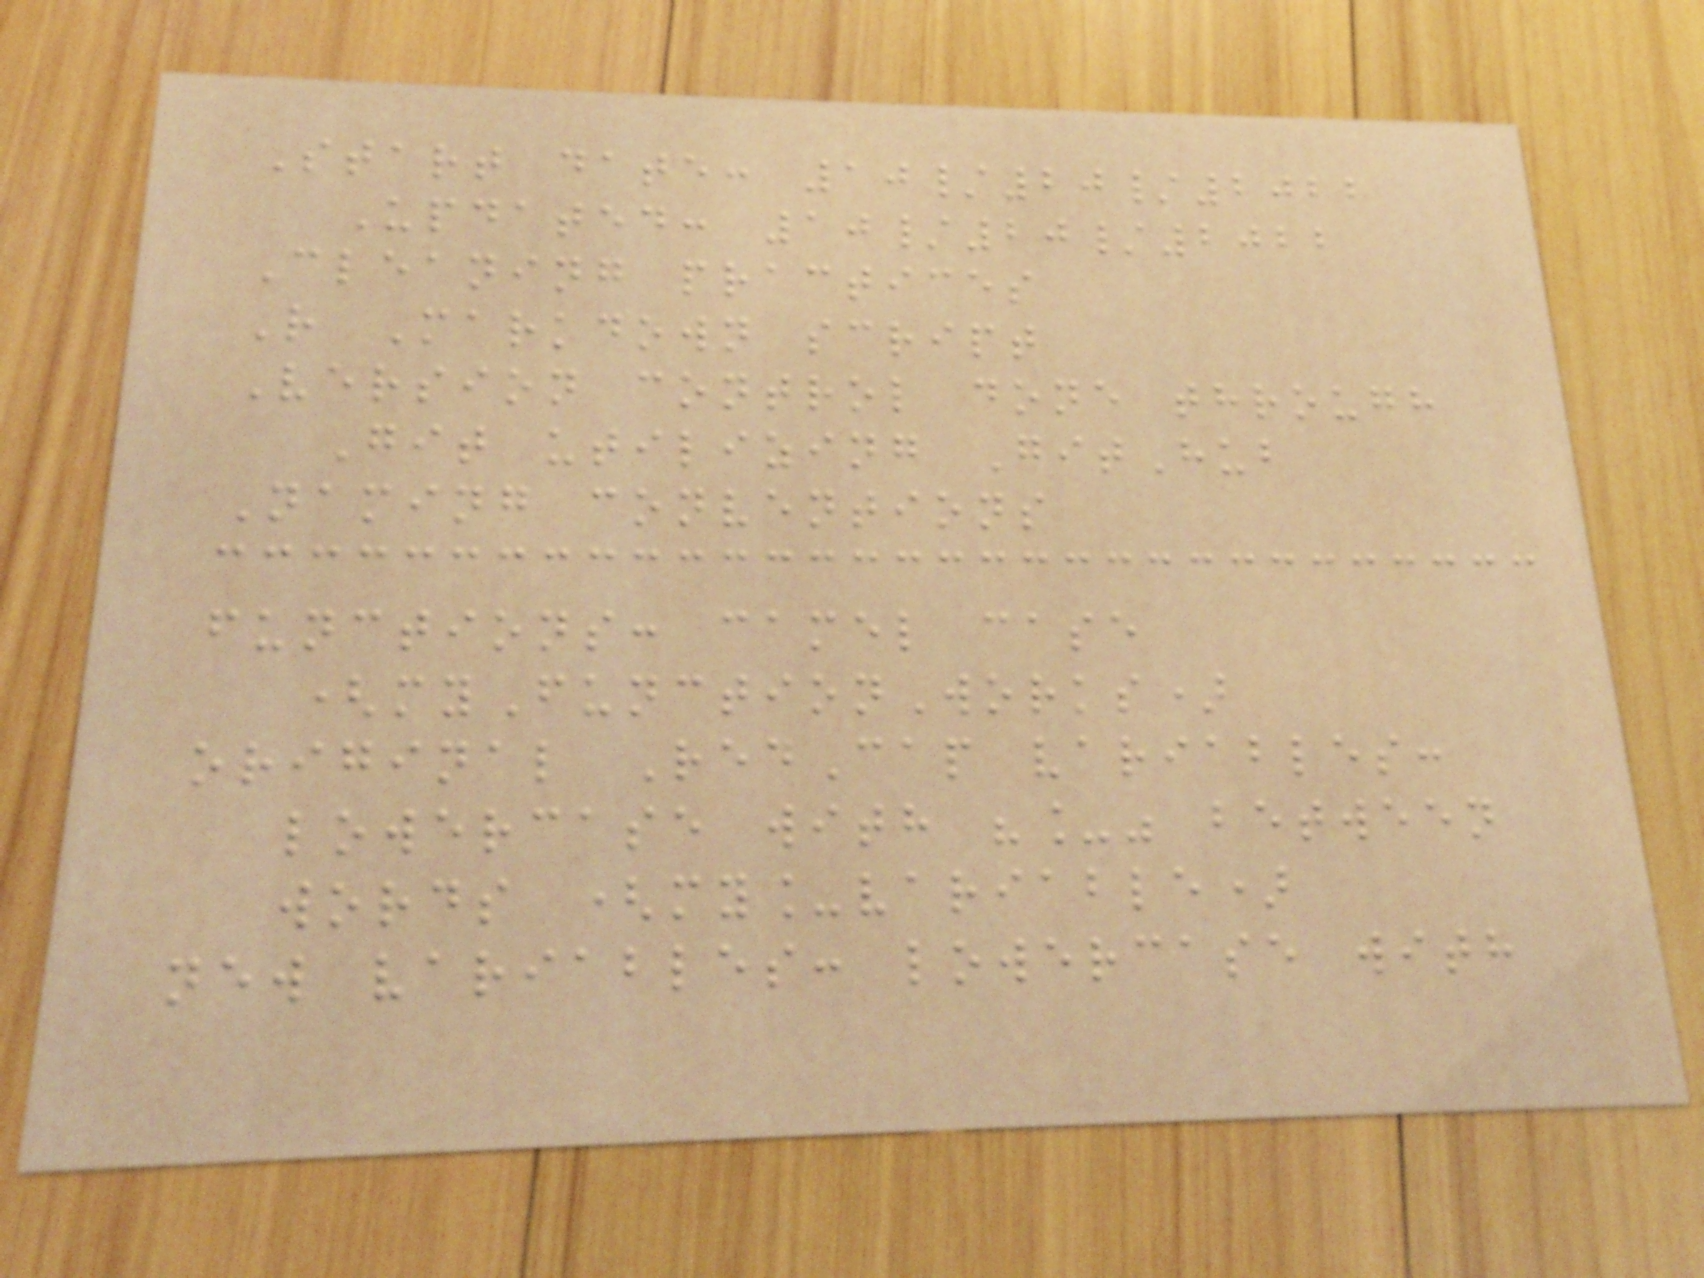Start date: 10/20/2022
Updated: 10/20/2022
Cleaning practices
R Markdown script
Version control done through
Git utilizing GitHub
Naming conventions
functions: camel case
(myFunctionWorks)
original RedCap variables:
lowercase with "_" between
words (my_variable)
new variables: lowercase with
